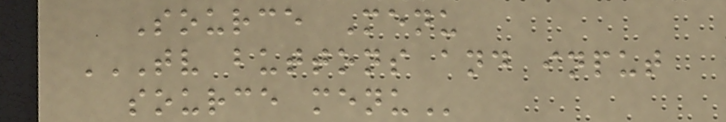Source Menu
TV BUTTONS AND INPUT
SOURCE MENU
